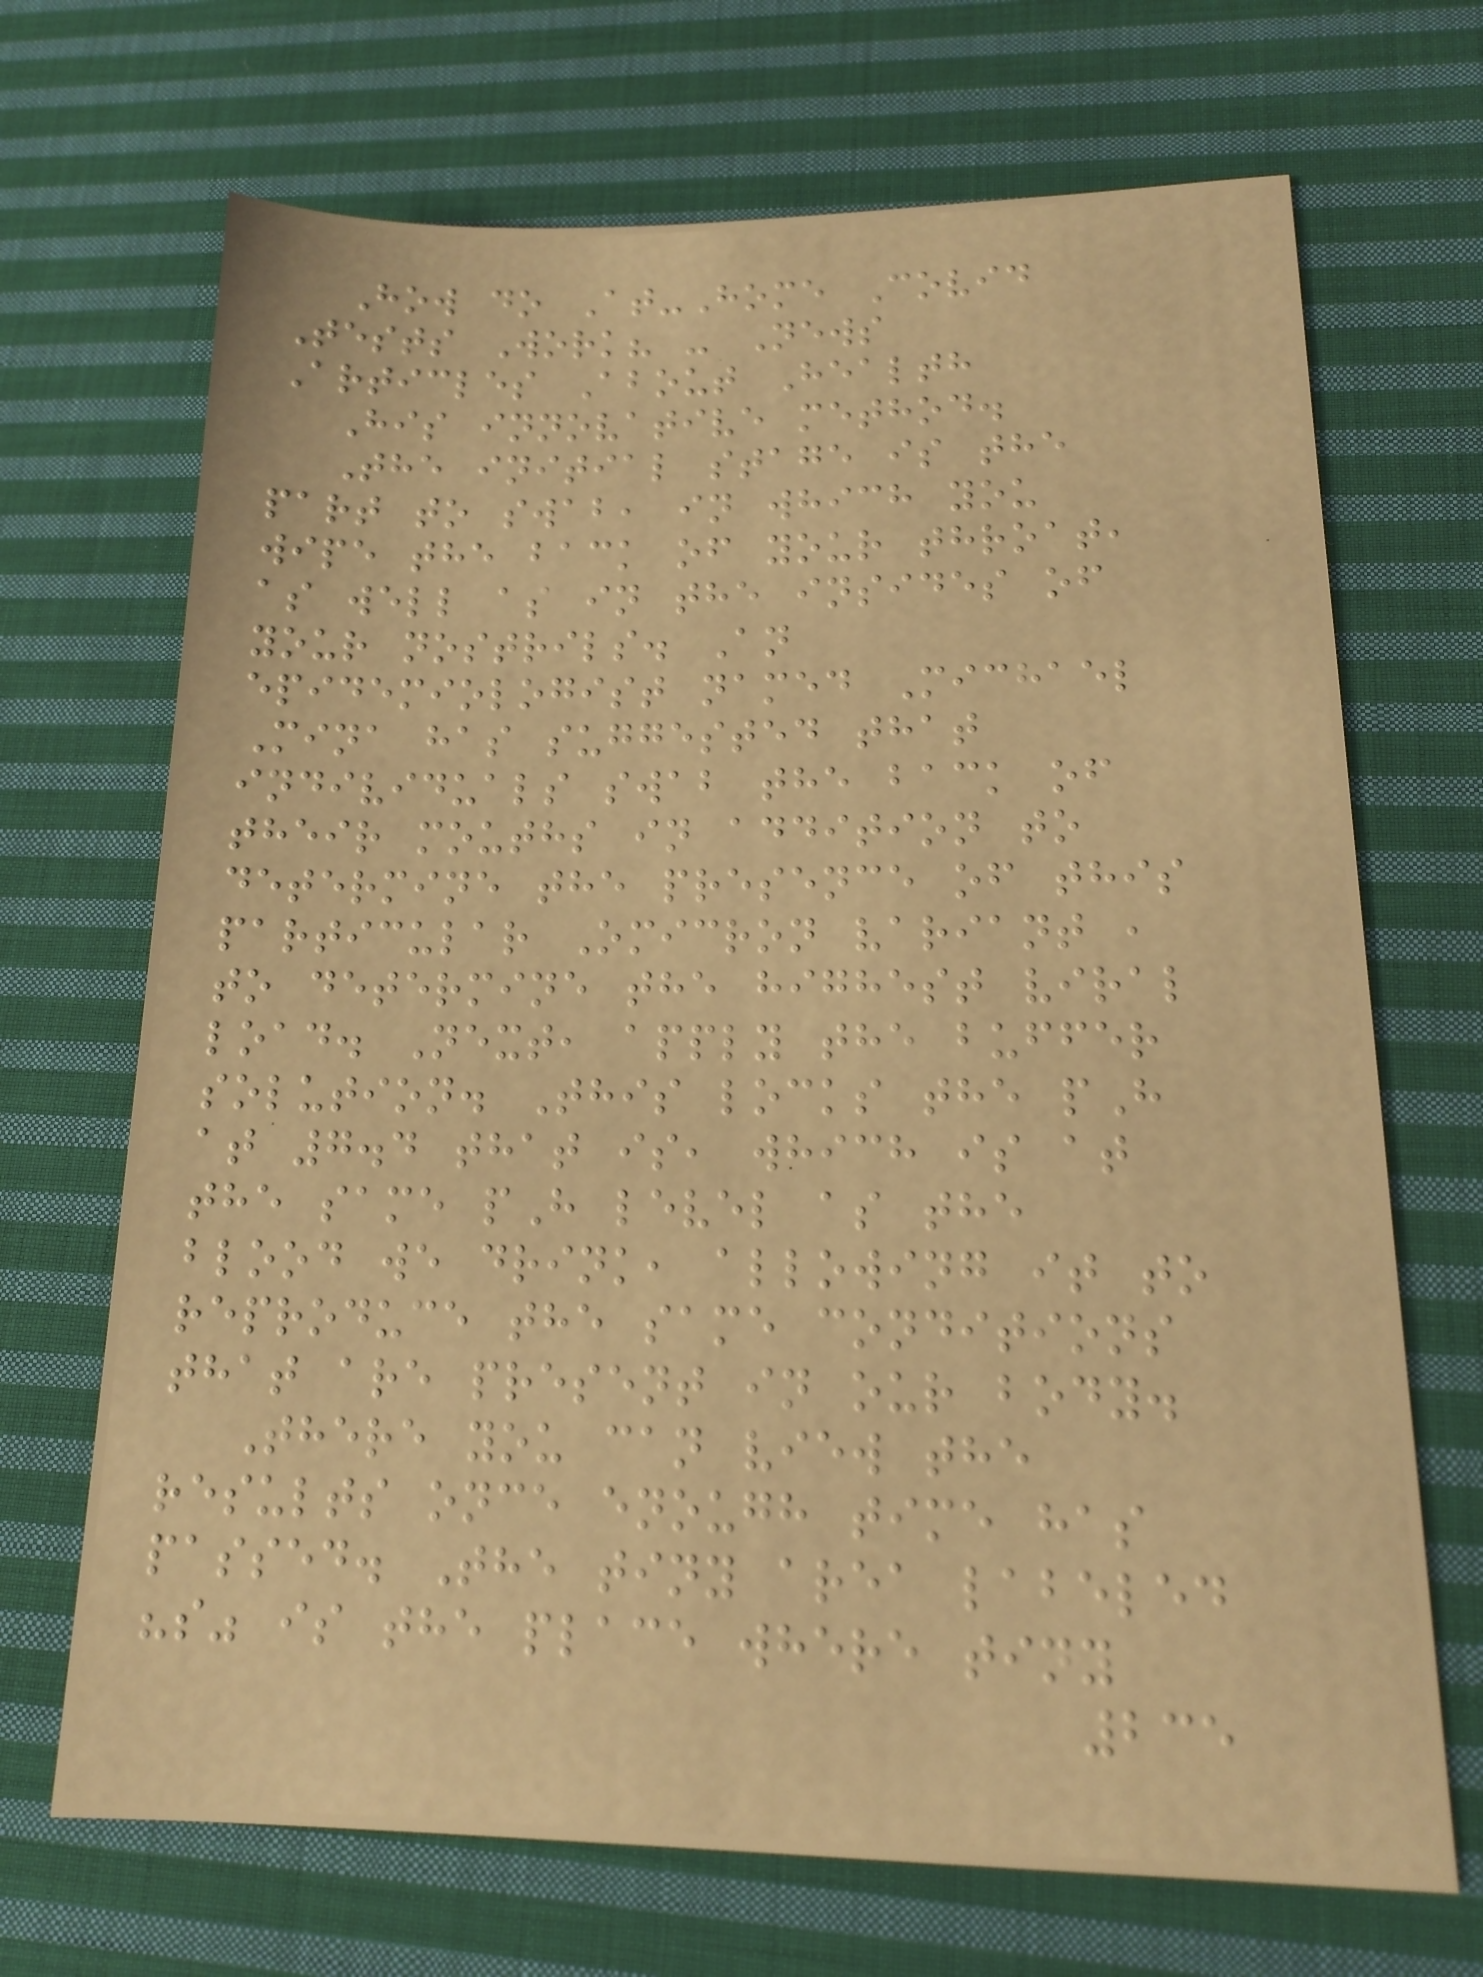How do At-Home Covid
Tests Work? - News
Articles About Health
His innovative method.
The initial stage is the
part to swab, in which you
wipe the back of your throat,
as well as in the insides of
your nostrils. An
epidemiologist named Michael
Mina has suggested that
individuals swab the back of
their mouths in addition to
determine the presence of this
particular Omicron variant ,
to determine the highest viral
load. Next, apply the buffer
solution. This locks the pH
at 7.4 that is, which is at
the same pH level as the
blood we drink, allowing it to
reproduce the same conditions
that are present in our body.
There you can view the
results once enough time has
passed. The tiny area labeled
"s" is the place where tiny
235
